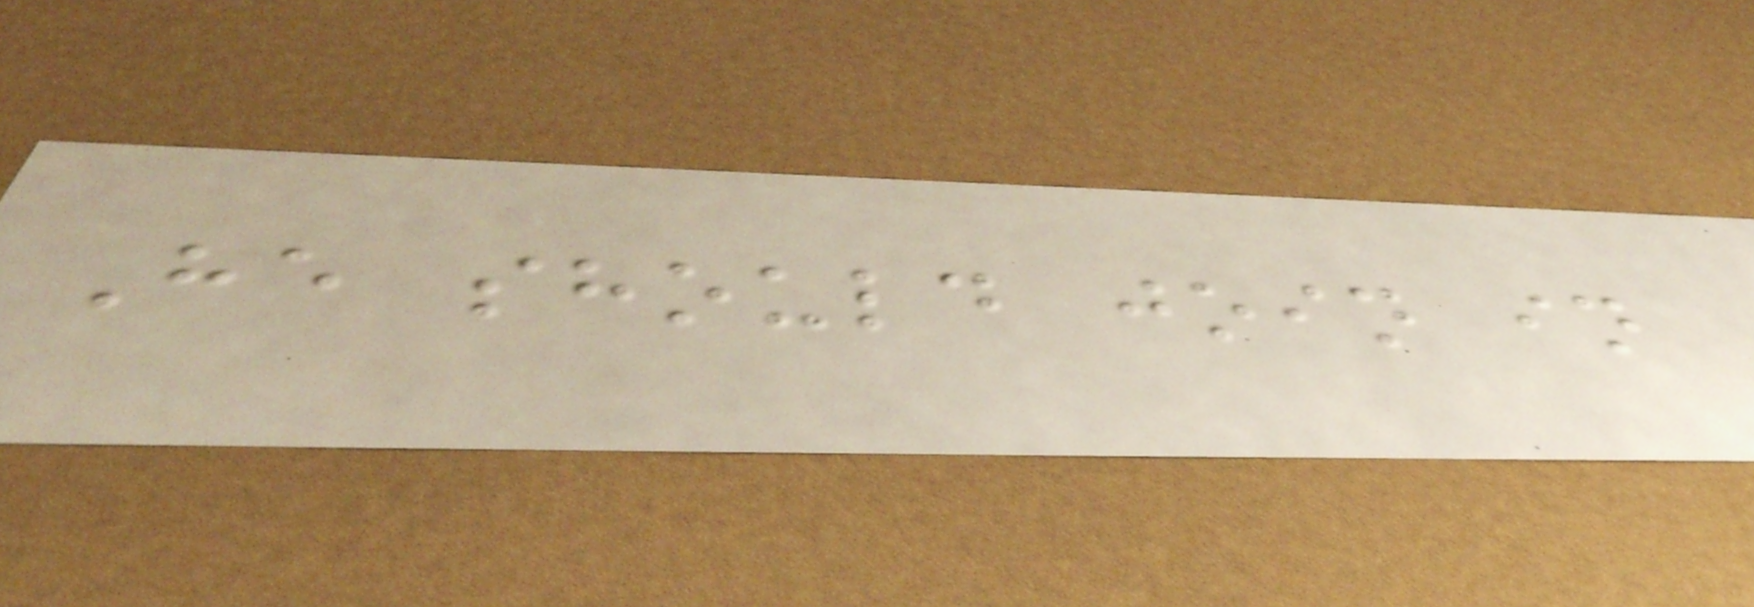He should join in
